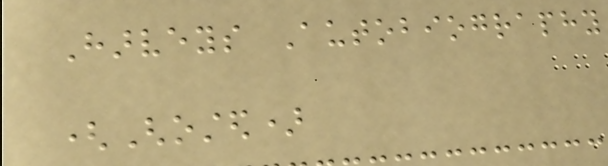Harveys Autobiography
(Ghosted)
